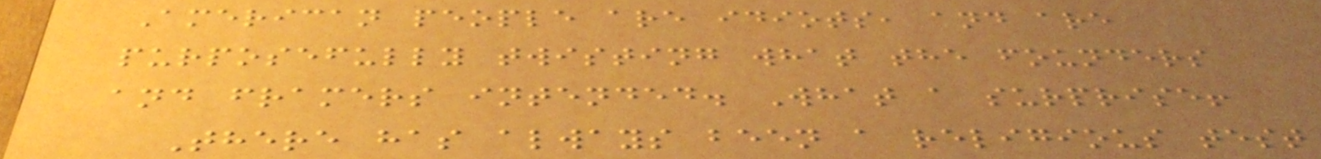American people are idiots, and are
purposefully twisting what the founders
and framers intended. What a surprise!
There has always been a religious test
